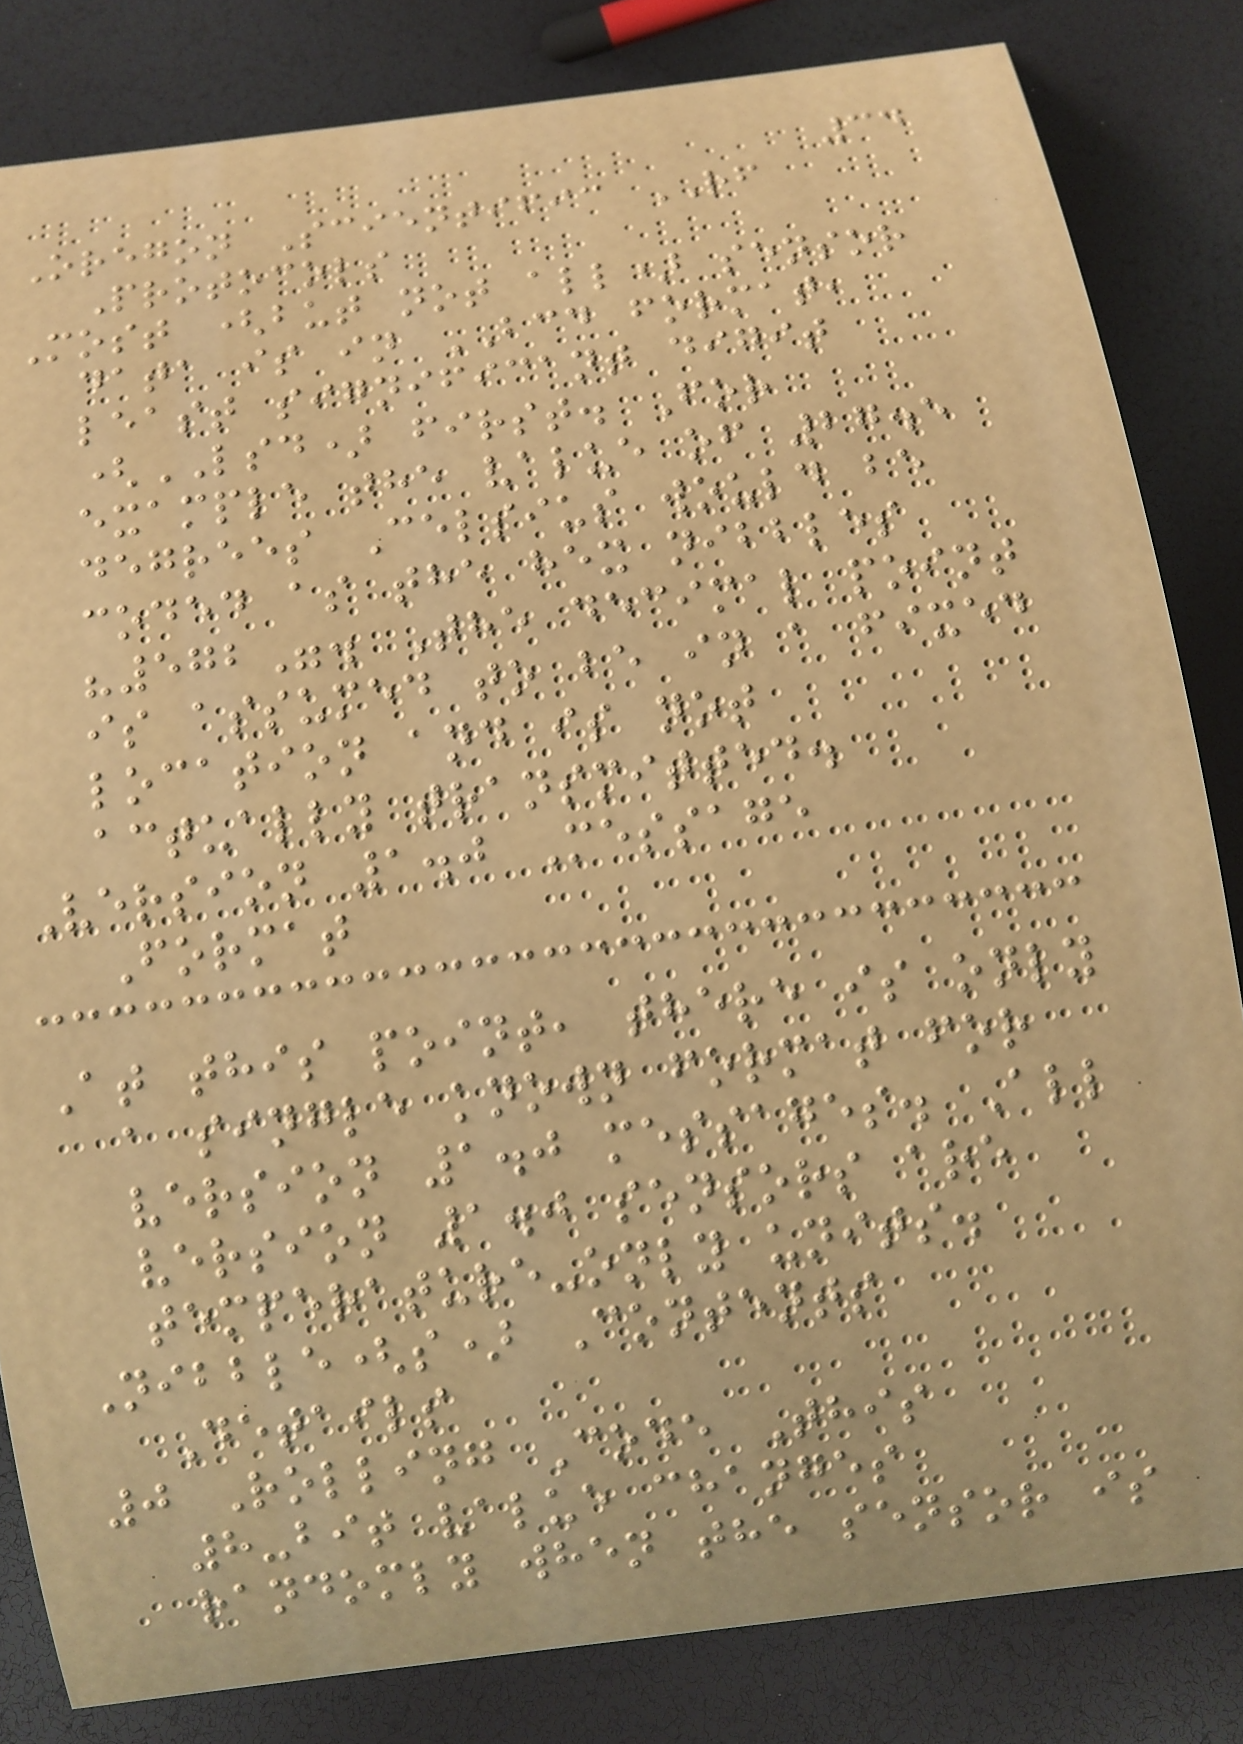34
Oregon Scientific RF
Protocols
Most (but not all) sensor
data is in BCD format,
least significant digit
(LSD) first. For
example the value of 27.5
degrees Celsius would be
coded as the hex nibbles
"572". The decimal point
is assumed to be in a fixed
location and is not
actually transmitted.
Version 1.0 Message
Format
At this point, there is only
a single known format for
version 1.0 messages. All
version 1.0 sensors are
temperature-only units.
Nibble(s) Contents
Details
0 Rolling Code This
8-bit value changes
randomly when the sensor is
